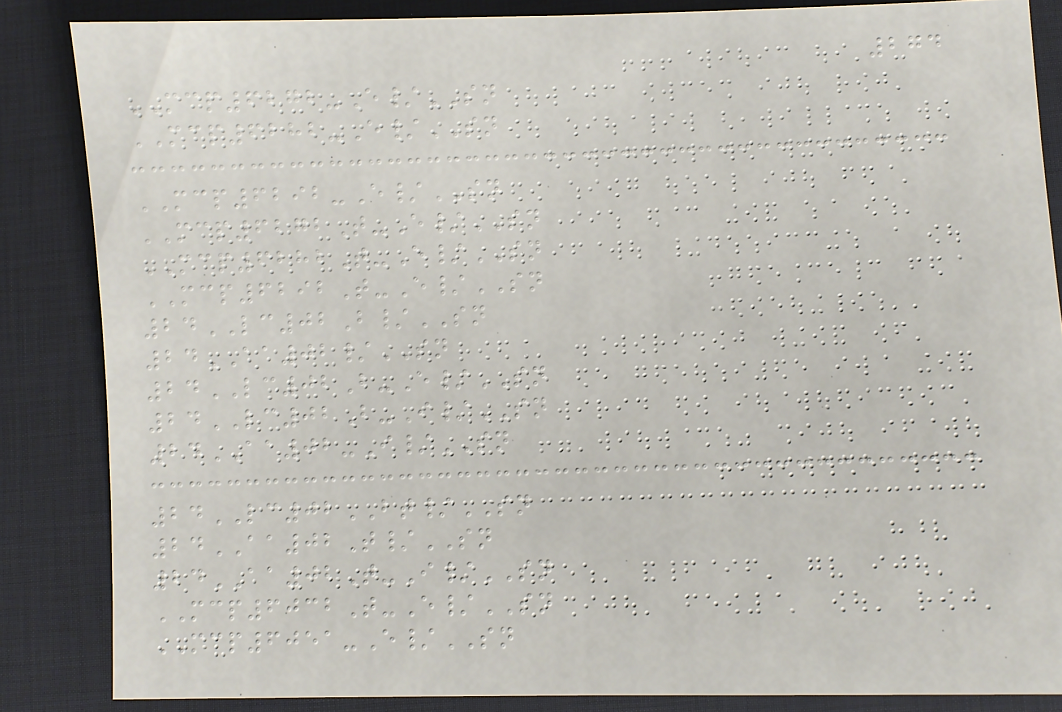274
MCP6272-E/SN
MCP6282-E/SN
MCP6292-E/SN
MCP6272T-E/SN
MCP6282T-E/SN
MCP6292T-E/SN
24LC02B/SN
24AA02/SN
24LC02B-E/SN
24LC02B-I/SN
24AA02-I/SN
24LC02BT/SN
24AA02T/SN
24AA02T-I/SN
MCP6032T-E/SN
MCP6051-E/SN
